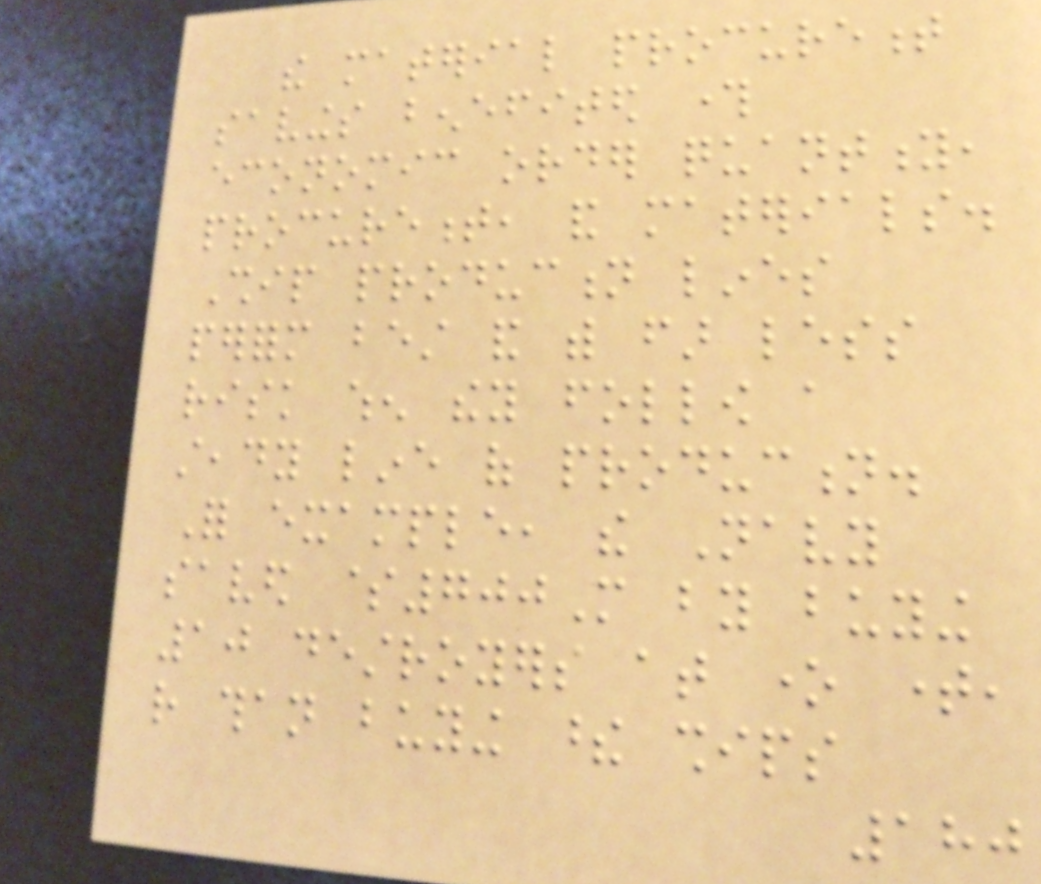the material procurement
savings benefited through
economic order quantity,
procurement, and materials.
Ship production lines
perform best and with far less
risk when they follow a
steady line of production.
For example, the Navy
saved $700M by buying
10 destroyers at one time,
rather than buying these ships
180
